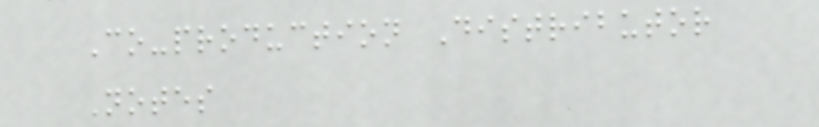Co-production Distributor
Notes
